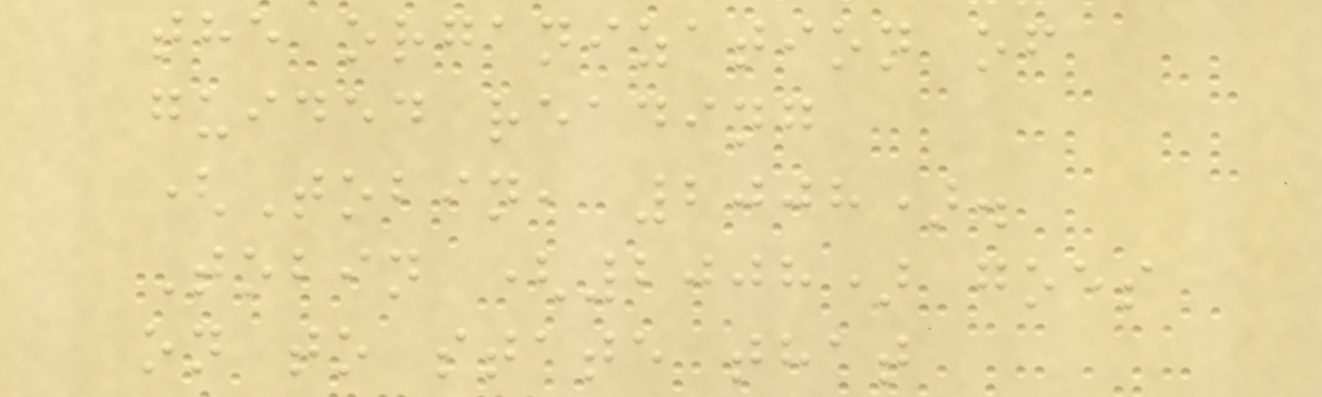the organization of
guided reading
(Tobin, 2008).
Tobin (2008) goes
on to state that
